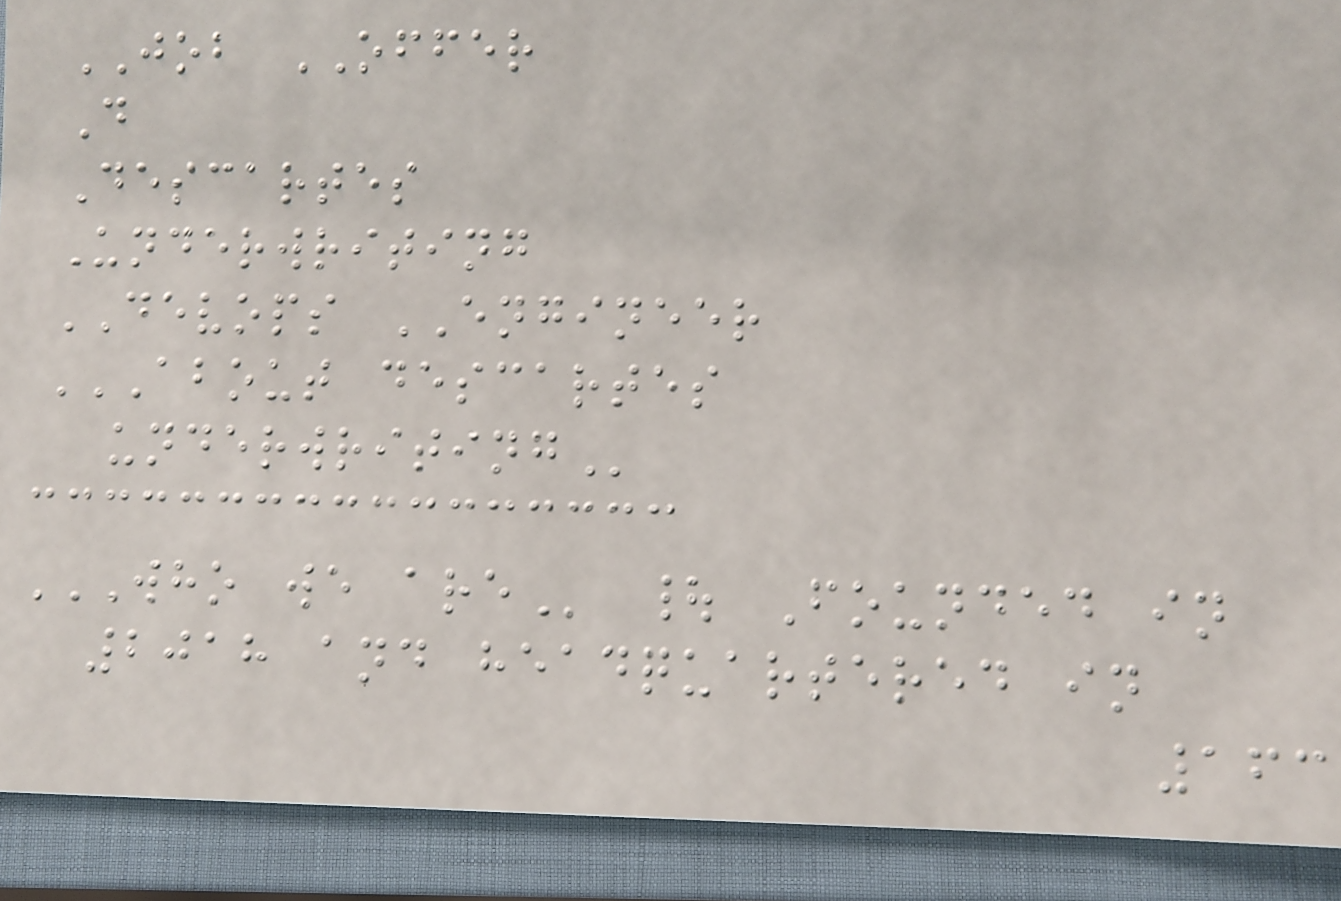JOB OFFER
D
Descartes
Underwriting
DEVOPS ENGINEER
ABOUT DESCARTES
UNDERWRITING
WHO WE ARE | Founded in
2018 and headquartered in
163
